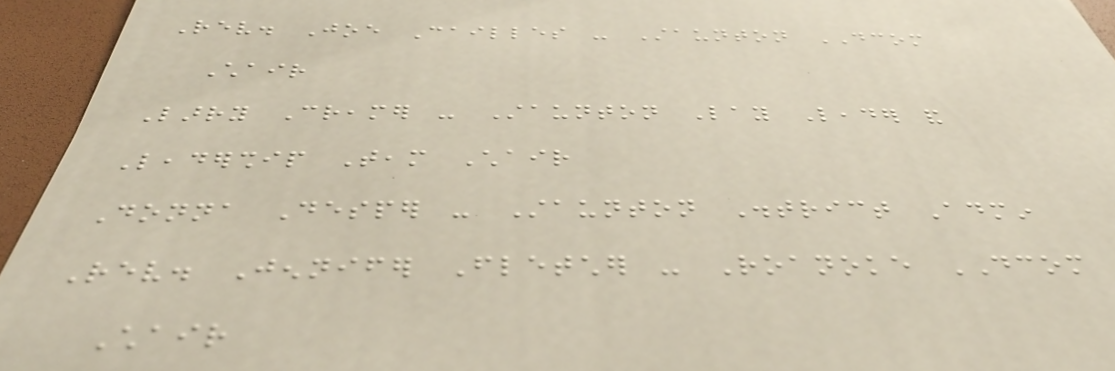Rev. Joe Cailles - Staunton DCOM
Chair
Larry Creamer - Staunton Lay Leader and
Leadership Team Chair
Donna Desper - Staunton District Admin
Rev. Jennifer Fletcher - Roanoke DCOM
Chair
